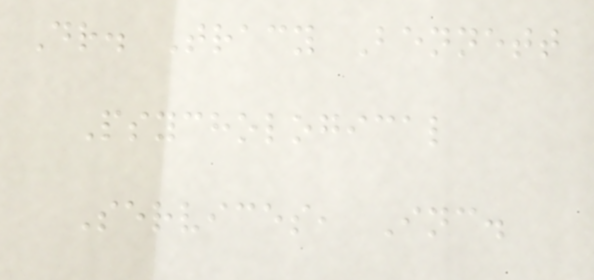Dr. Tracy Bennett
Psychological
Services, Inc.
